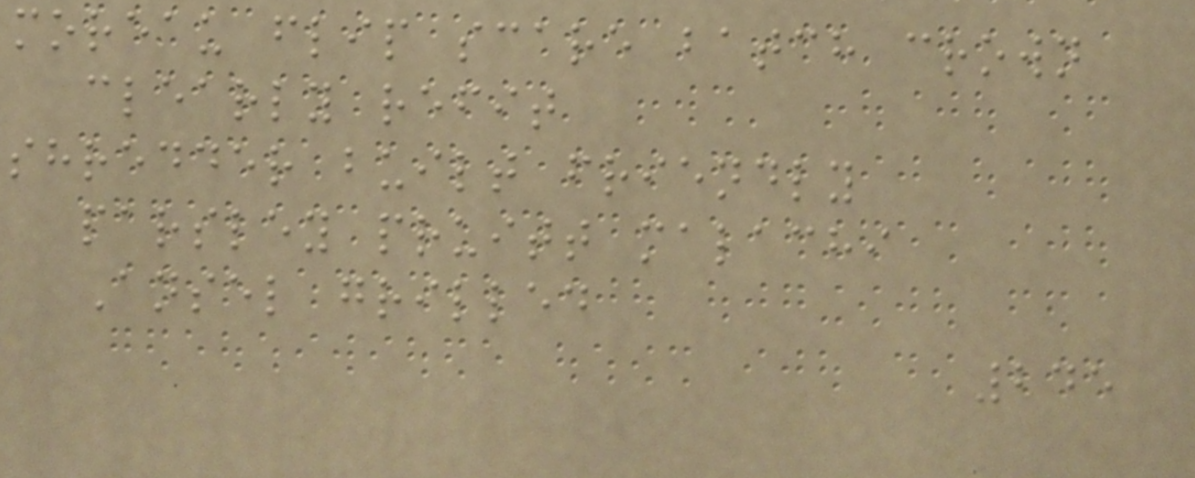moreau flip scare batch crown
clearly refit
shredder built friendly
parsley pruitt malachi
Ansel grilled
245
